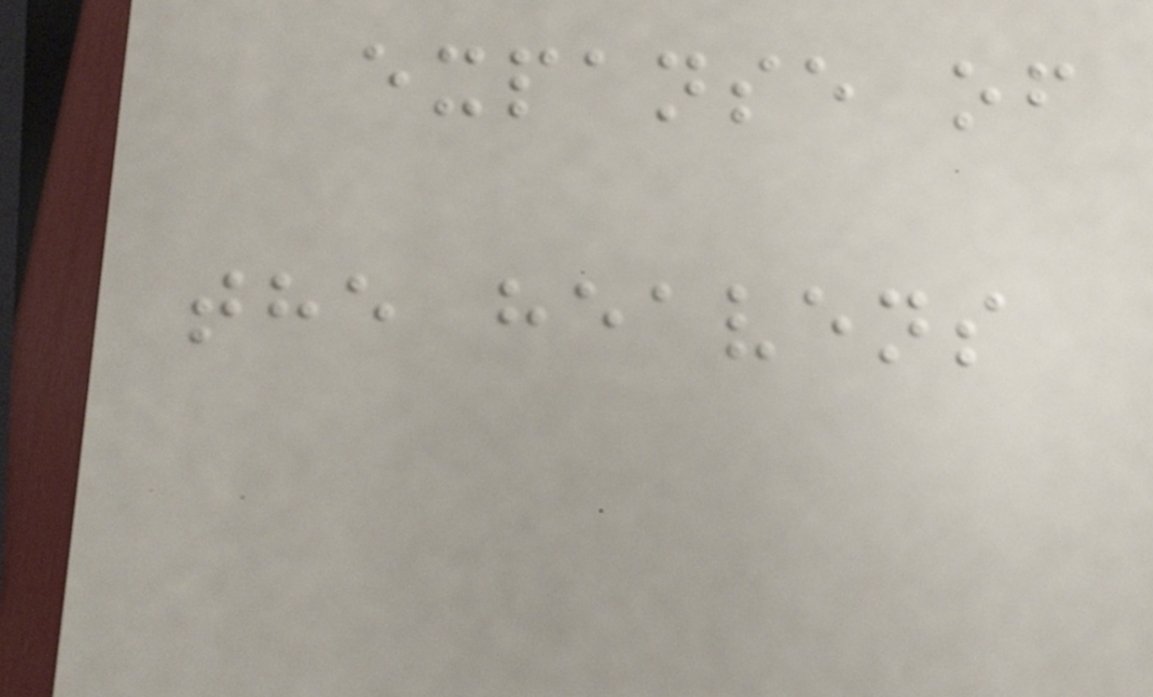expanse of
the heavens
